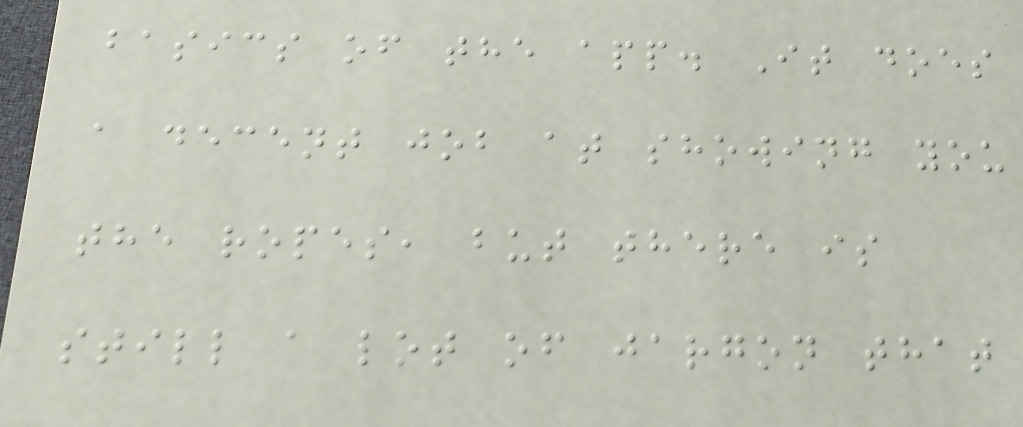basics of the app. It does
a decent job at showing you
the ropes, but there is
still a lot of jargon that
